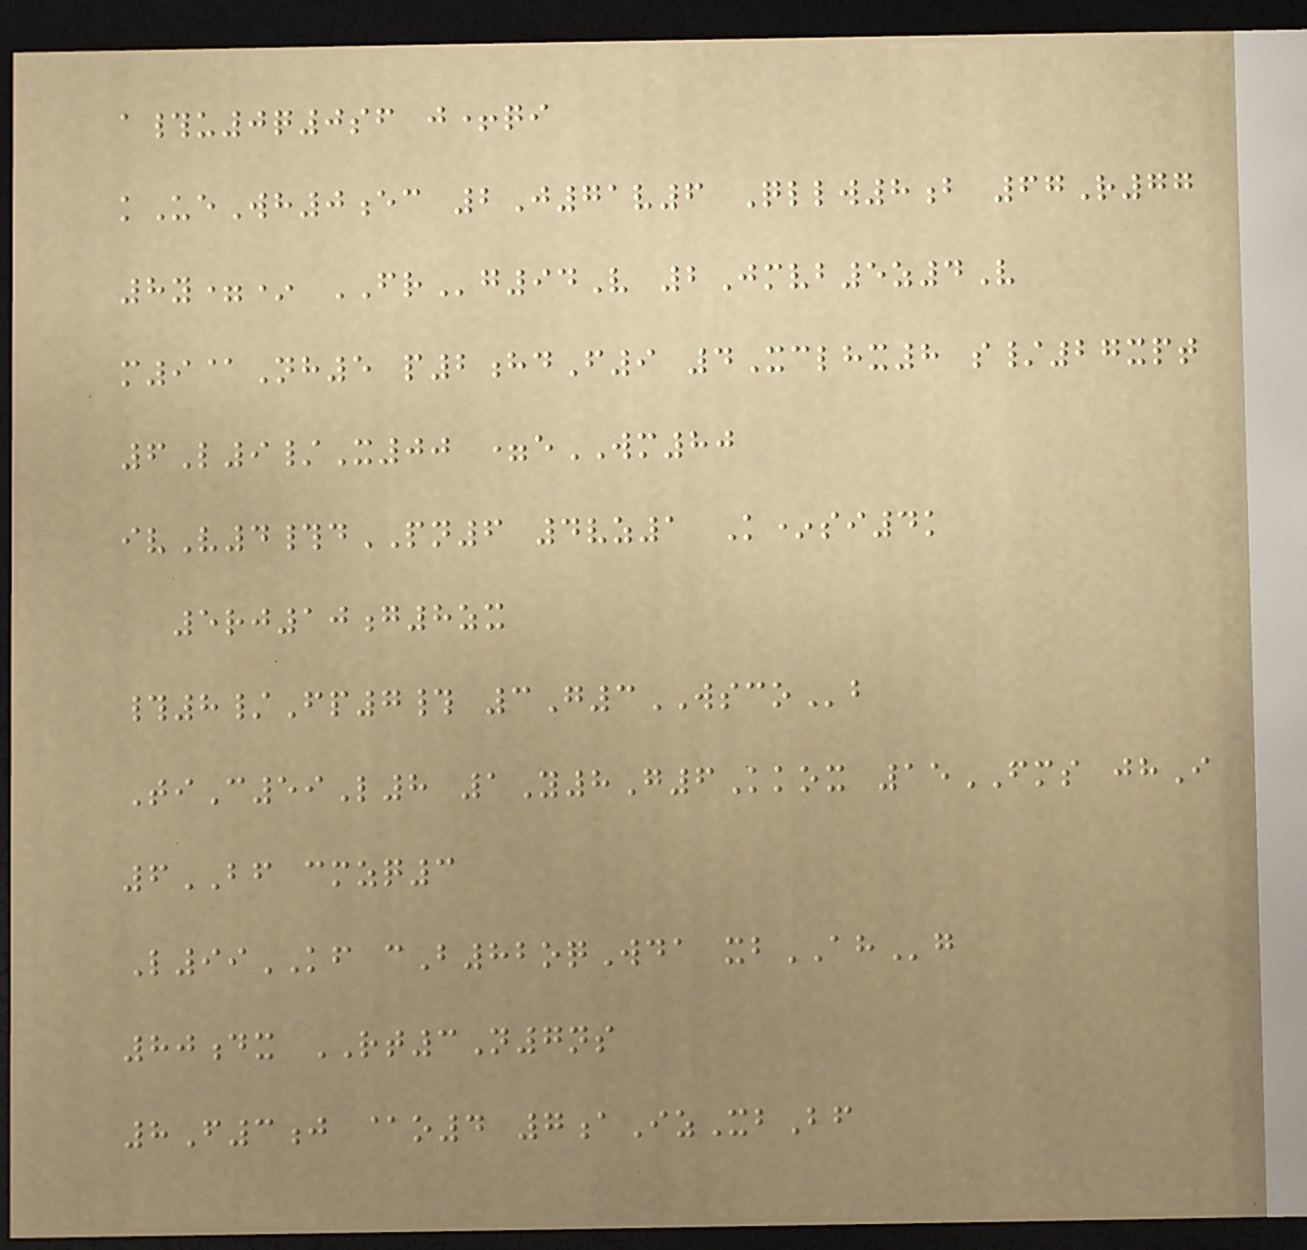a#u0q0sf j+qi
kUeWh0ec 2J71v6 Qllw8b 67R77
8y=* FRg94V 2Jmvb5z4V
m9@Nh5 p2hdF9 4Xclhx8 s/27xpt
6L9/X00 =eWM80
ivV4#dPN6 4vz1 K*si4k
5rj10g8zx
#8/Fp7# 3G3WSCOb
TiC59L8 1Y8G6Kkox 15FMS jhI
6BF cmzq3
L99KF cB82oqWda xbAHg
80dx RT3N7ns
8F3j @o4 7aIzXbBf
